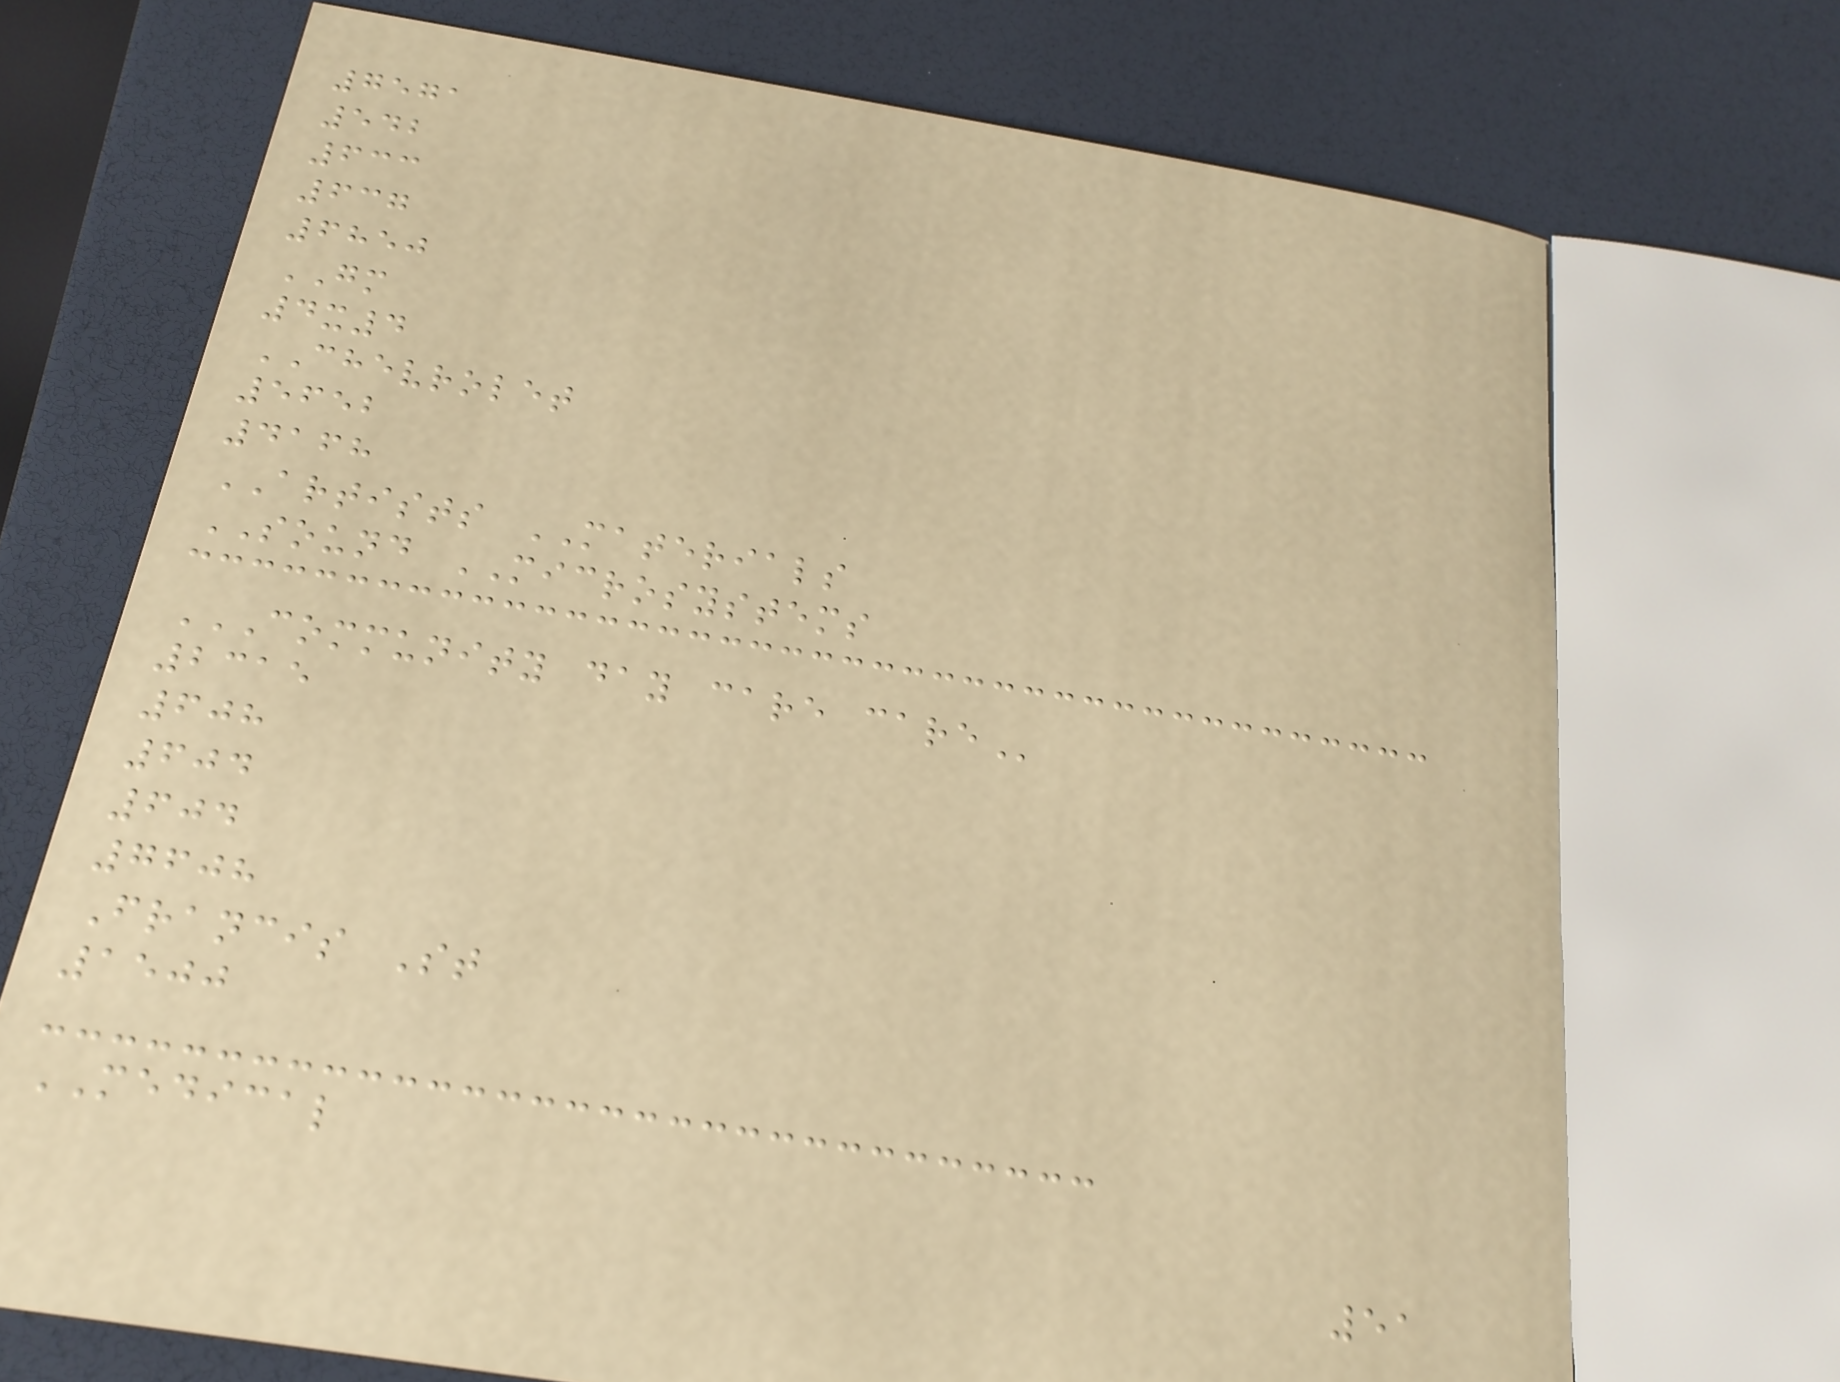7571
542
633
637
6850
GM
4x4
CHEVROLET
5652
4168
ARTISTS MATERIALS
SOUND MICROSYSTEMS
COMMUNITY DAY CARE CARE
2315
608
604
604
7608
Francis St
1500
MEDICAL
51
